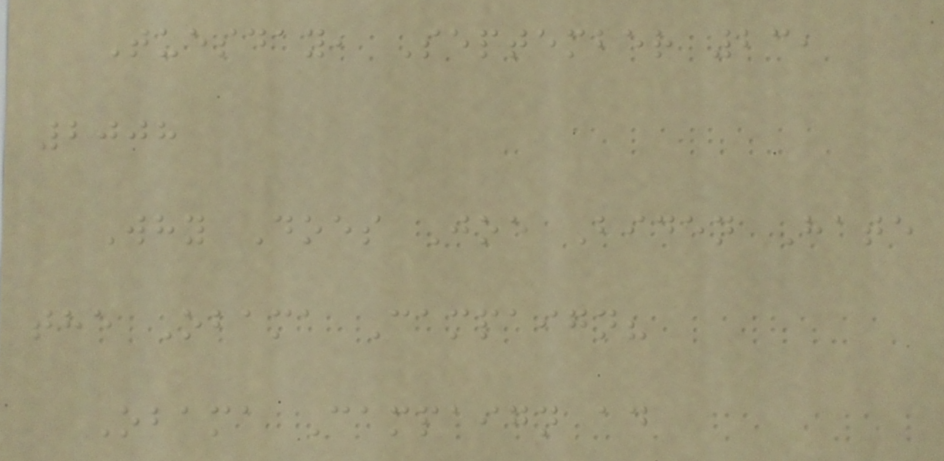Tuesday, September 23,
2008
Why Does Joe Biden Hate
the Obama Campaign?
Obama Campaign ad
